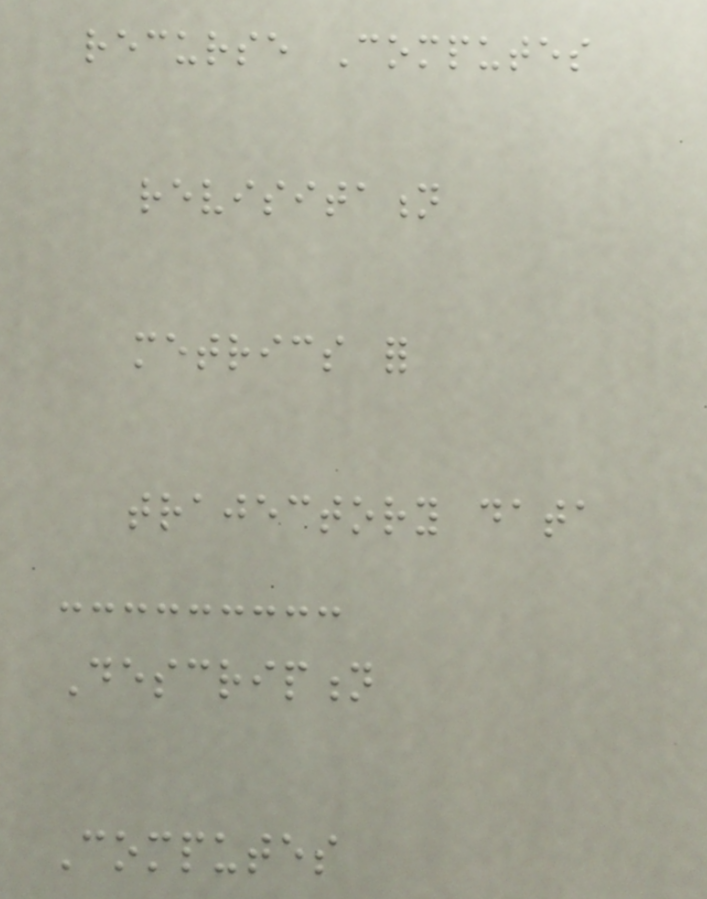recurse Computes
revisitation
metrics for
trajectory data
Description
Computes
